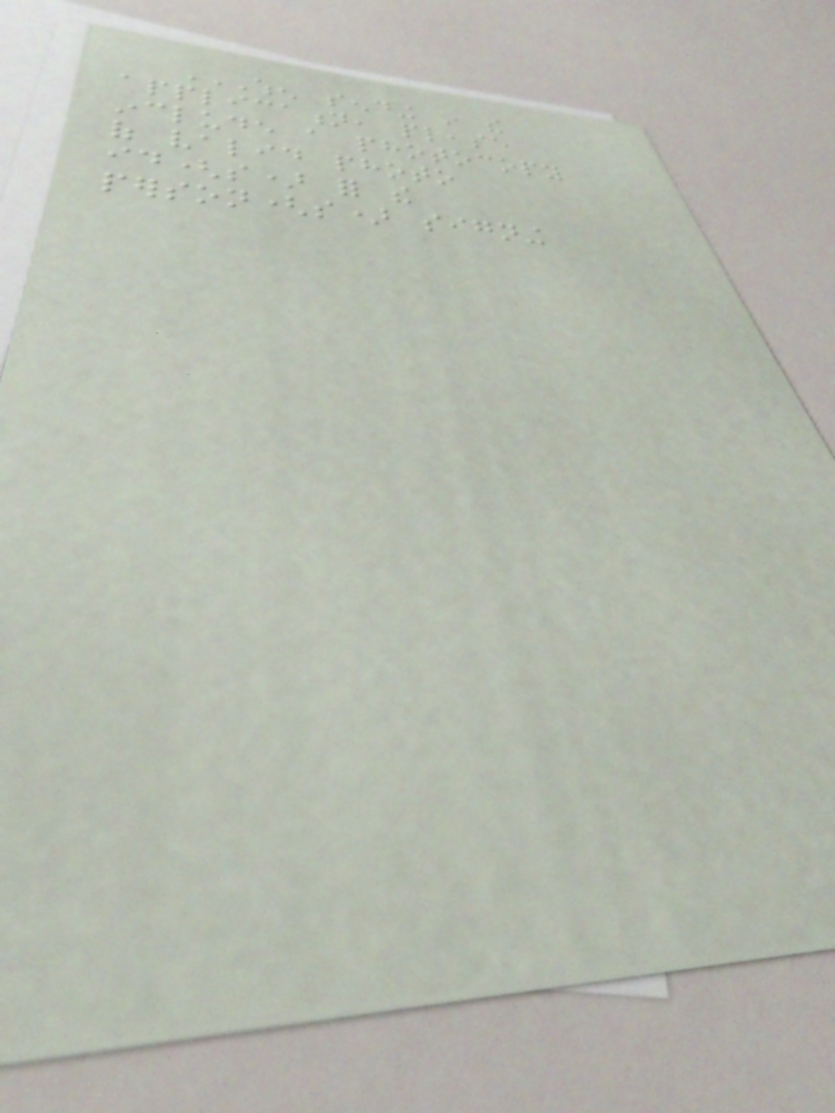WHEN SENDING IN THE
APPLICATION, PLEASE
INCLUDE A PHOTOCOPY
OF VALID PHOTO
ID(S) FOR THE
PERSON(S) SIGNING
